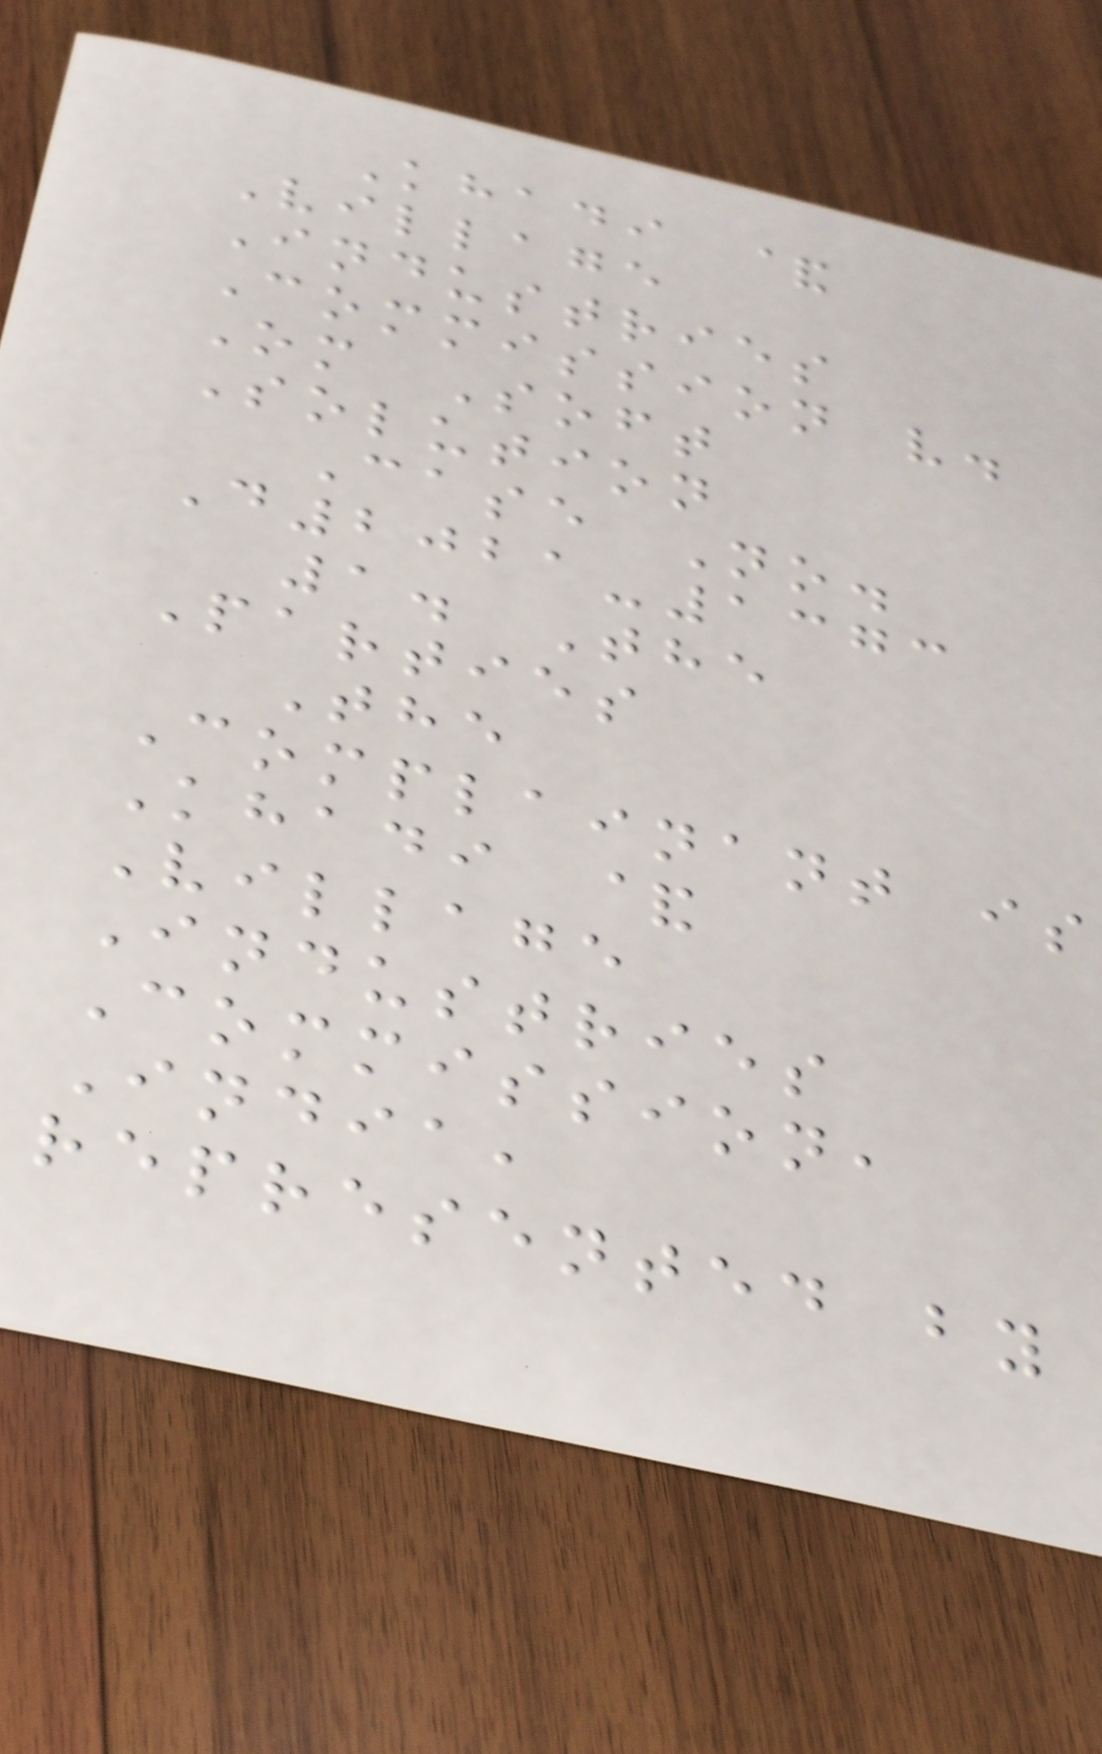Khadi &
Village
Industries
Commission v.
Om Soft
Solution
Case No.
D2021-1373
1. The
Parties
The
Complainant is
Khadi &
Village
Industries
Commission,
India,
represented by
